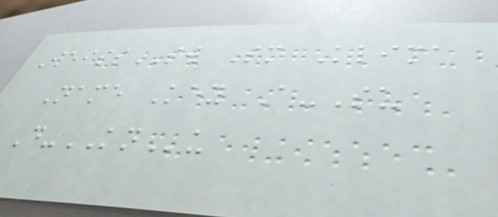WeissSW Sm Klima
Name Key A-Su
D-KNu
